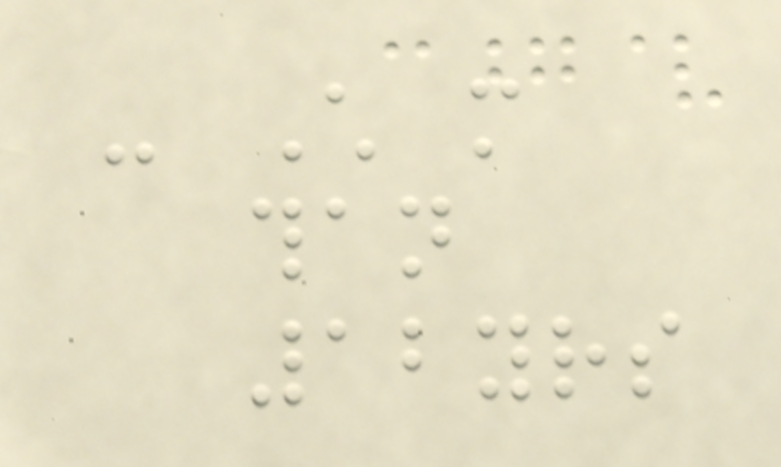- Child more
than
12yrs
